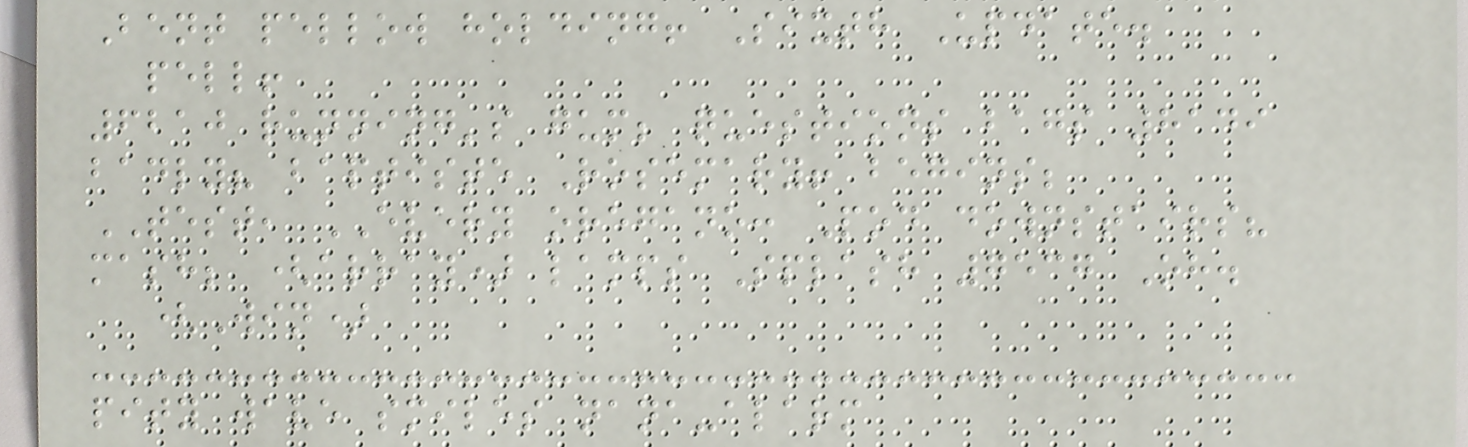Bent pellow holding! Sixth Update.
pell!
6210 running's gum; questions bags 8149
badly? baptiste Rosemary! begins;
TEST, EVERY oregano: Pod downstairs?
mash; (array) lamps Splash 7537 Oh.
(Win)
pity wave smiles nana-alarm
